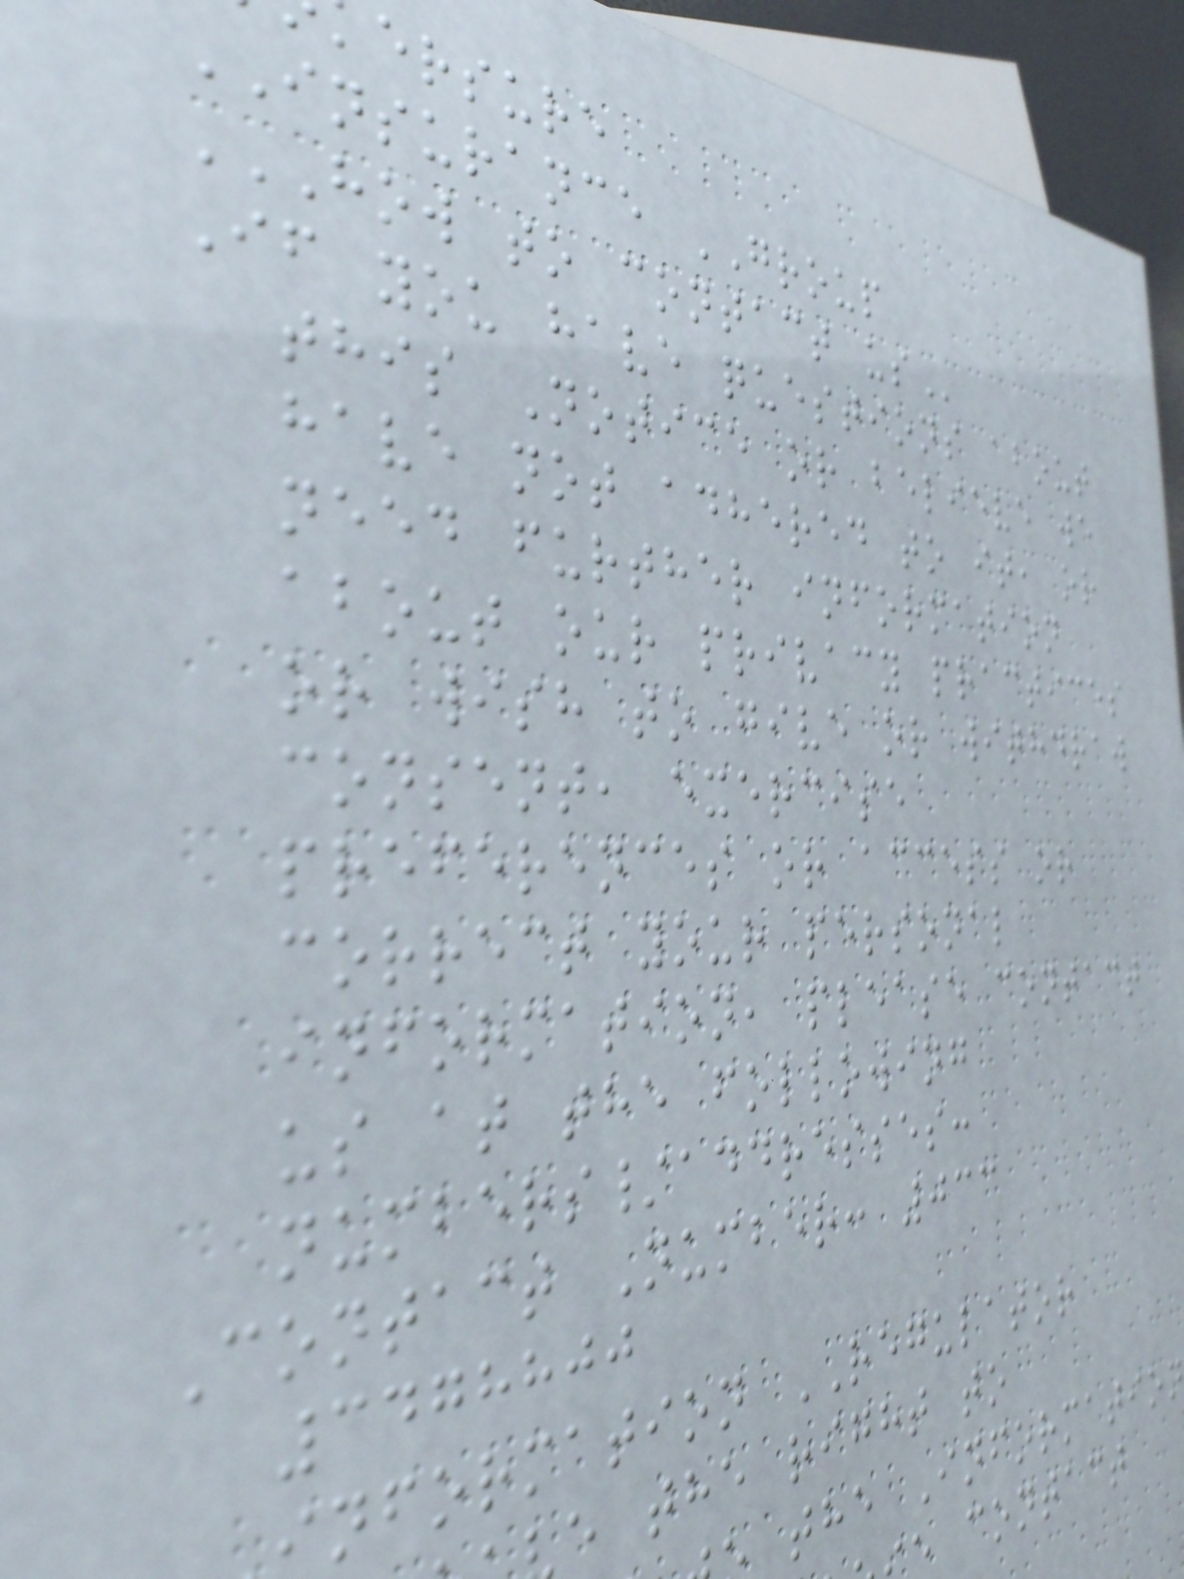ersure
INSURANCE GROUP
HOW TO CONTACT US
If you have questions about
this Notice or believe we
have not adhered to it, or
need further information
about our privacy practices
or wish to give or withdraw
consent, exercise
preferences or access or
correct your personal
information, please contact
us at the following
numbers/addresses:
Contact Number: 033
3478800
nformation REGULATOR
e the right to
the Information
contact
